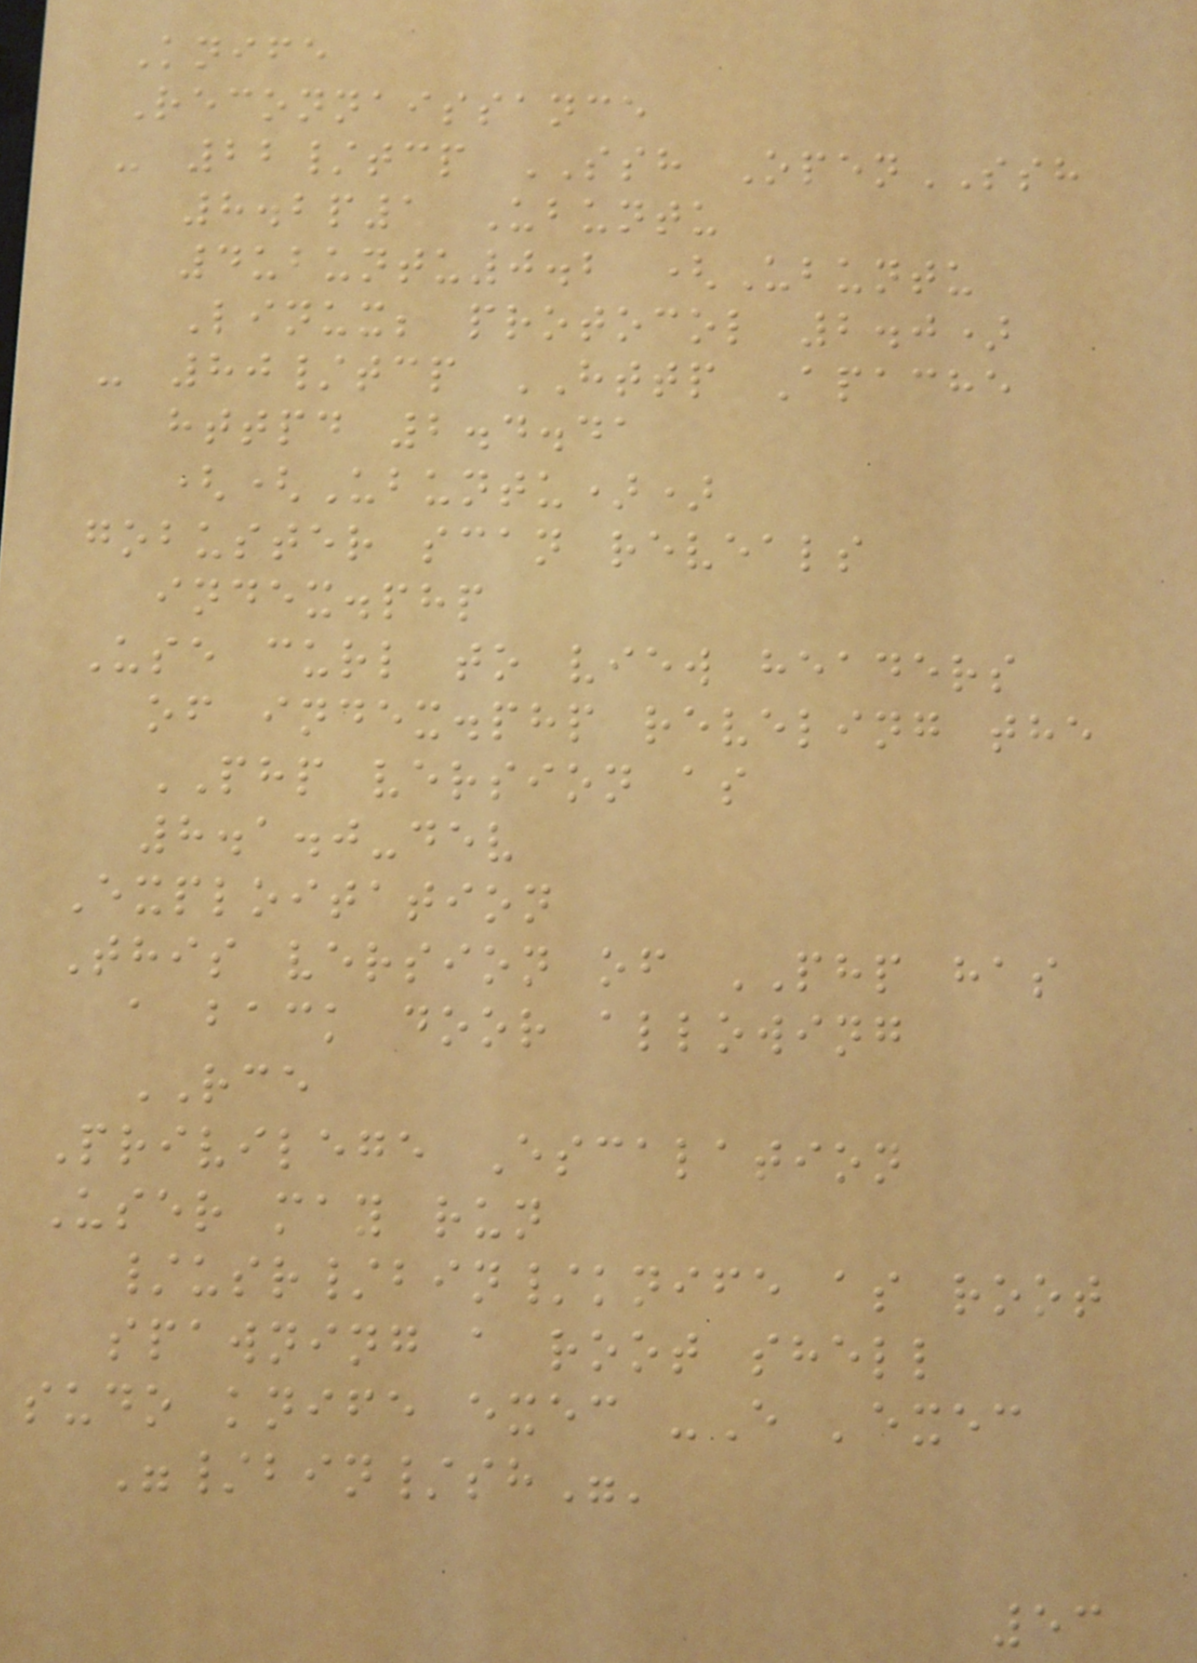Knife
Reconnaissance
- 22/tcp SSH OpenSSH
8.2p1 Ubuntu
4ubuntu0.2 (Ubuntu
Linux; protocol 2.0)
- 80/tcp HTTP Apache
httpd 2.4.41
((Ubuntu))
gobuster scan reveals
index.php
Use curl to view headers
of index.php reveling the
PHP version as
8.1.0-dev
Exploitation
This version of PHP has
a back door allowing
RCE
Privilege Escalation
User may run
/usr/bin/knife as root
spawning a root shell
sudo knife exec -E 'exec
"/bin/sh"'
53
